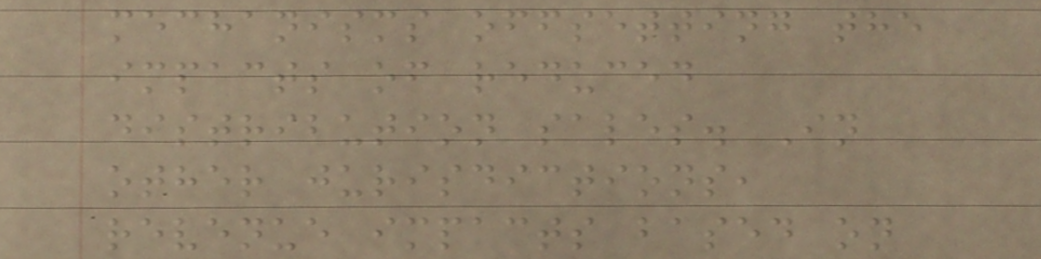mechanisms offsetting the
impacts of reduced
distribution sales. In
other jurisdictions,
revenue impacts based on
